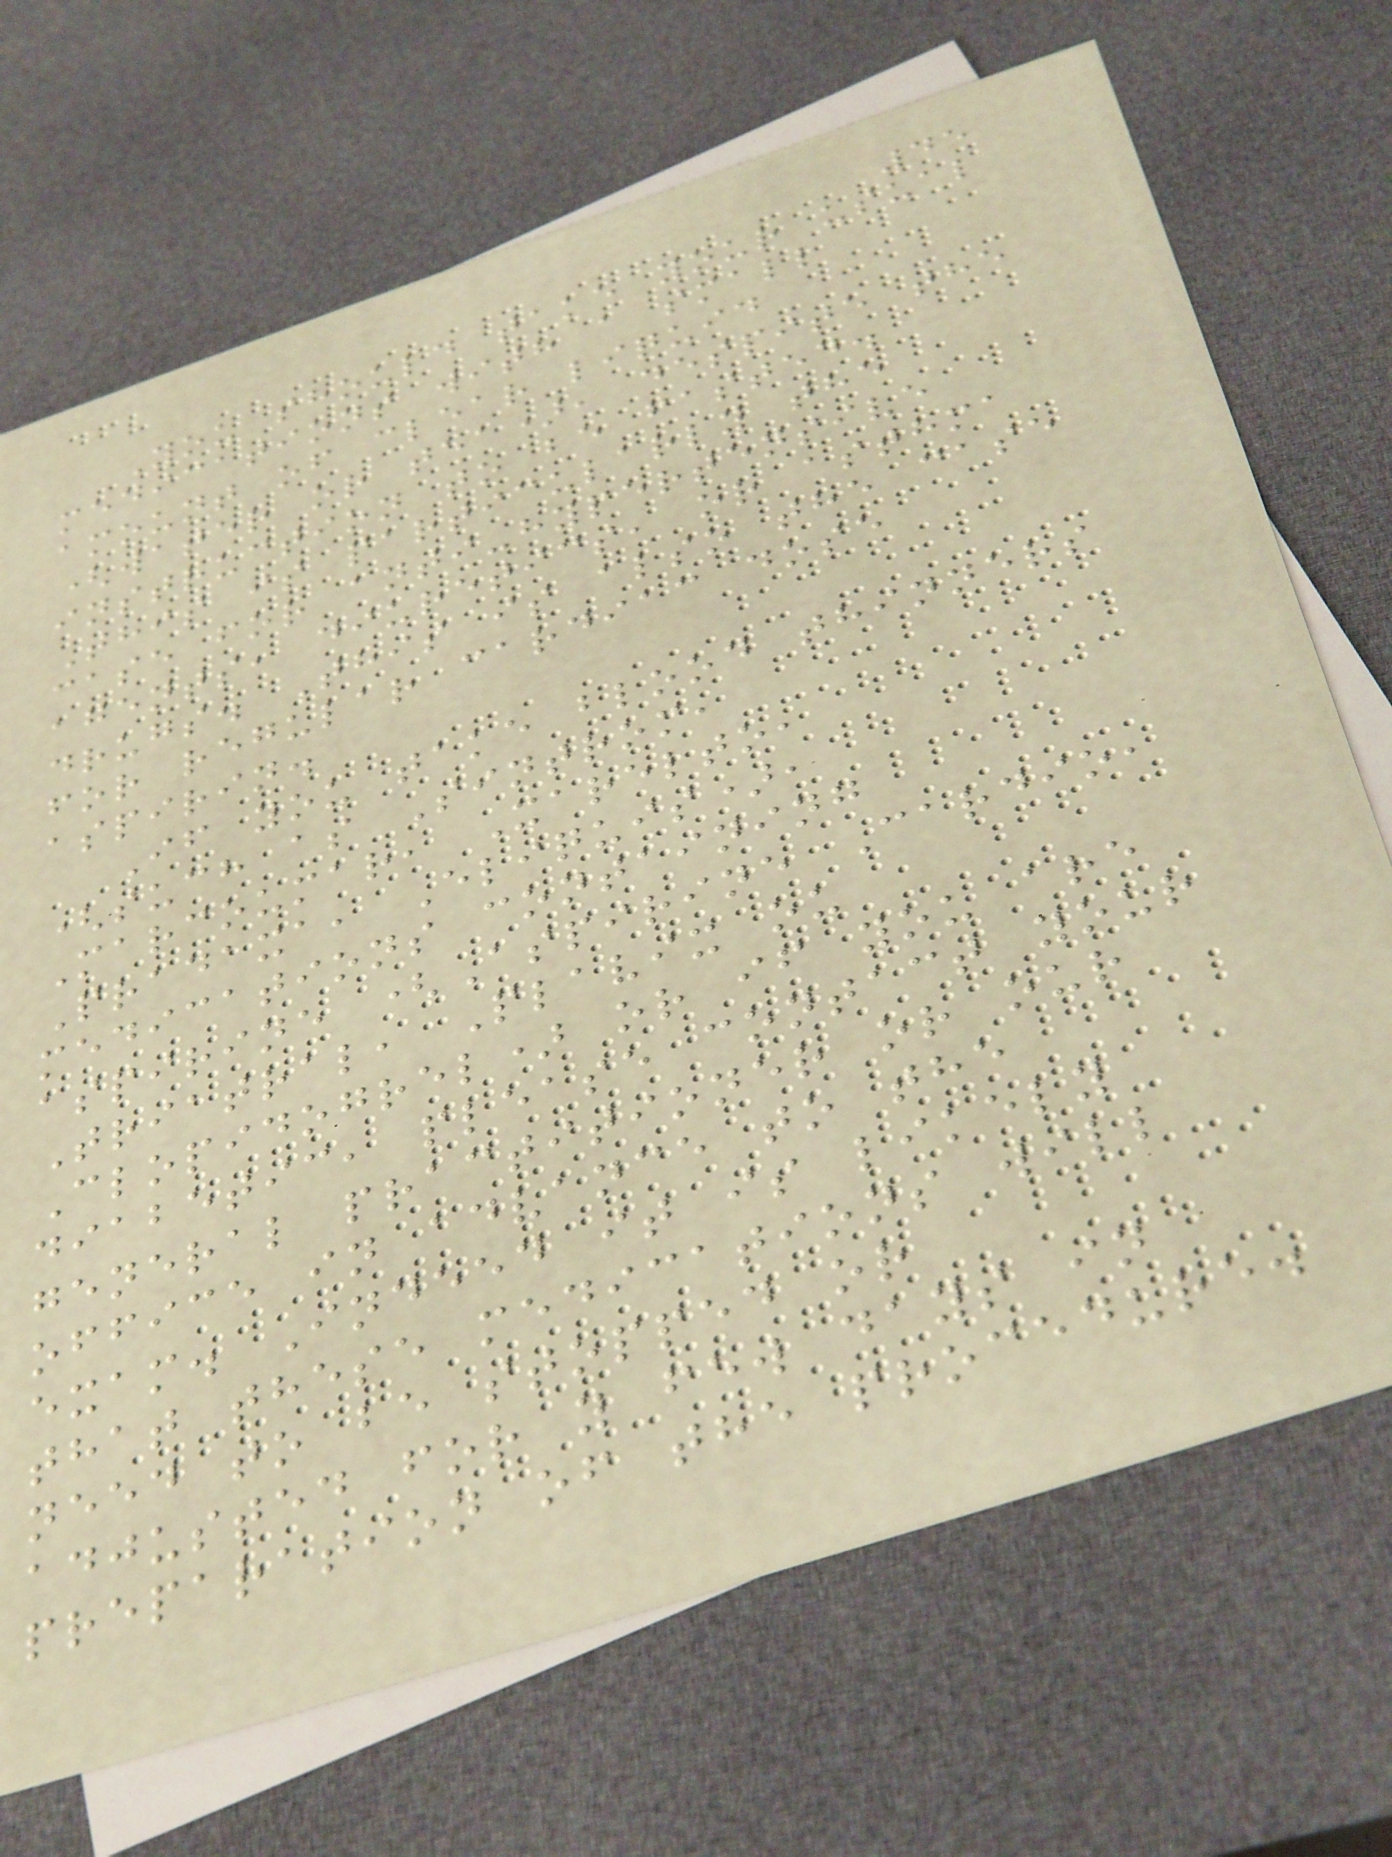45
You should take your usual
medications with a small
amount of clear liquid
(water or tea), despite the
instruction to be fasted.
This is particularly the
case for anti-hypertensive
agents, diuretics, or asthma
drugs. This is also the case
for regular cardiac dose
aspirin.
If you take blood thinners
(such as Sintrom,
Marcoumar, Xarelto,
Pradaxa, Eliquis),
medications containing
aspirine (Aspirine Cardio,
Triatral, Plavix ou
Clopidogrel) or if you are
diabetic, please contact your
general practitioner or our
office in advance to the
exam. Indeed it is likely
that these medications will
need to be stopped or
adjusted for y few days in
preparation of the procedure.
